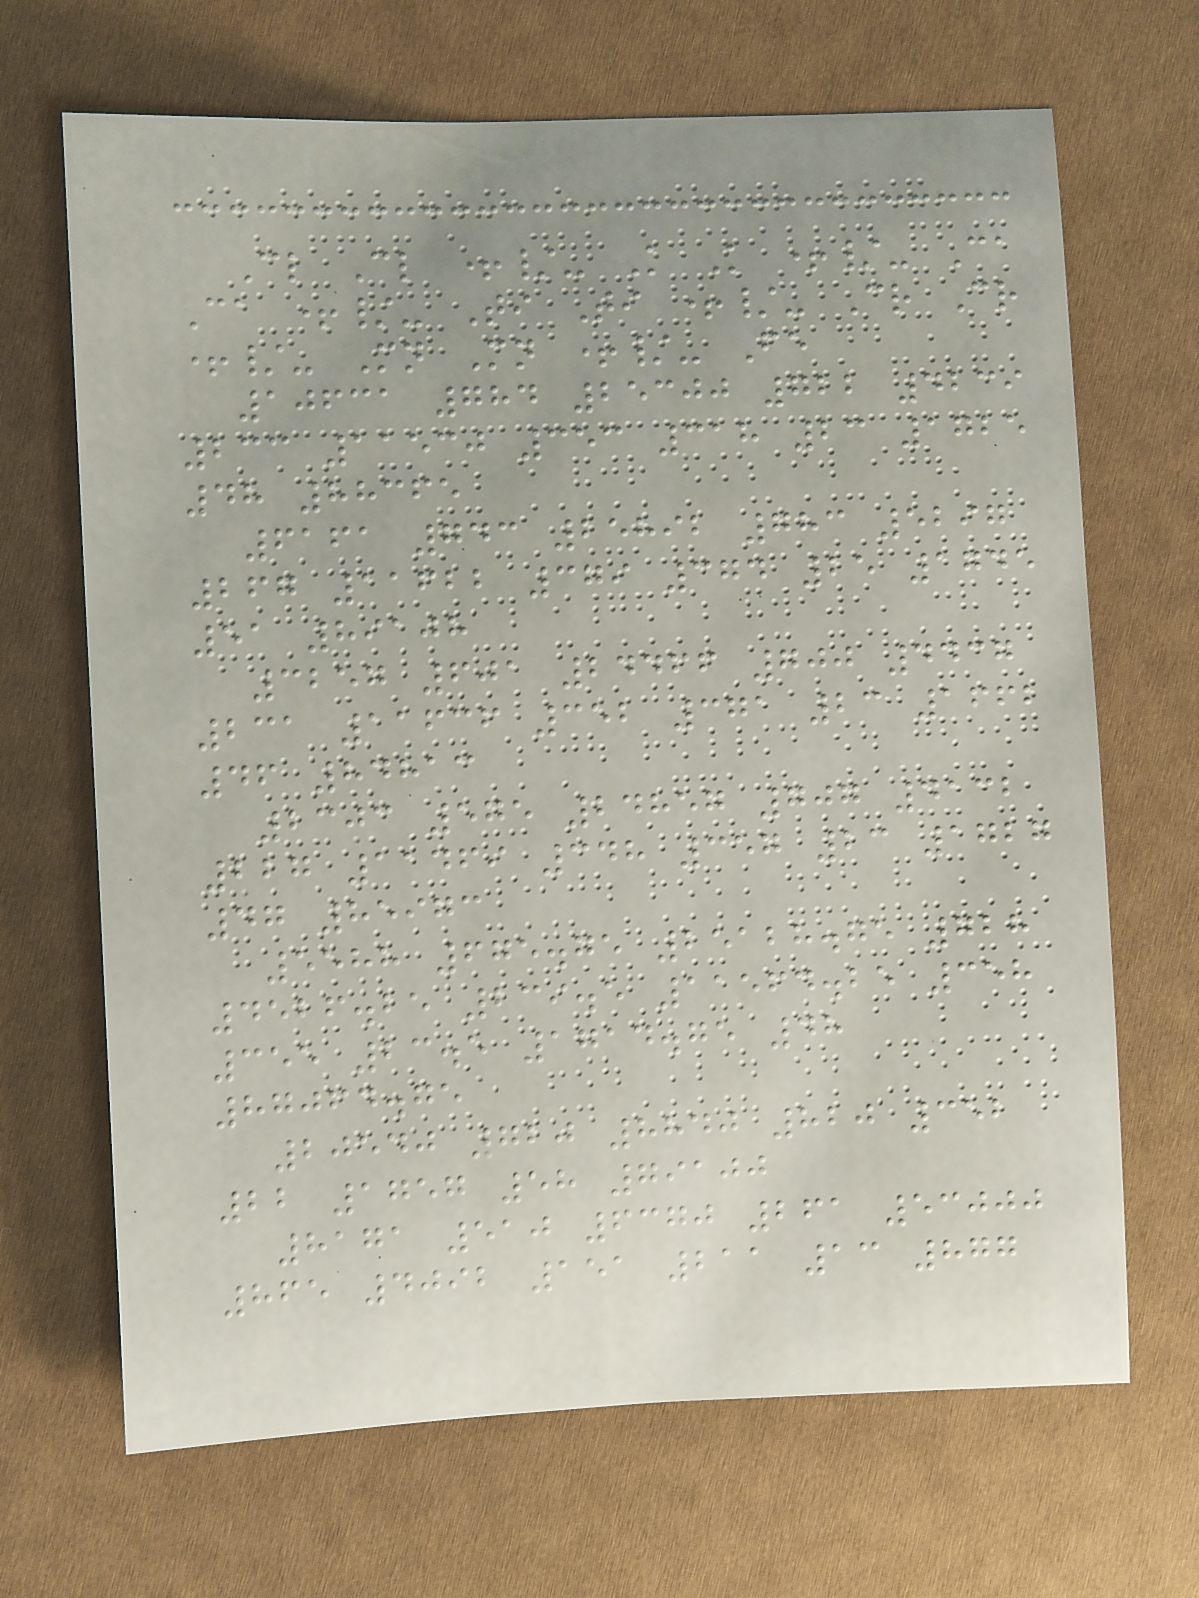Cl Cl +/- K K +/- Ca
Ca +/- Ti Ti +/- Cr Cr
+/- Mn Mn +/- Fe
10631 784 25300 722 4239
233 11530 353 318 23 1725
48 88365
6161 743 25892 783 5297
267 11622 379 374 25 1745
51 89108
3257 601 24466 700 4437
231 11636 352 371 23 1662
46 84813
2303 575 24857 707 4132
227 11469 348 357 23 1727
47 85973
5588 675.75 25128.75 728
4526.25 239.5 11564.25 358
355 23.5 1714.75 48
87064.75
20540 720 8840 820 352
22 1757 58 79100
8171 510 6370 261 53000
865 4092 151 211 13 877
